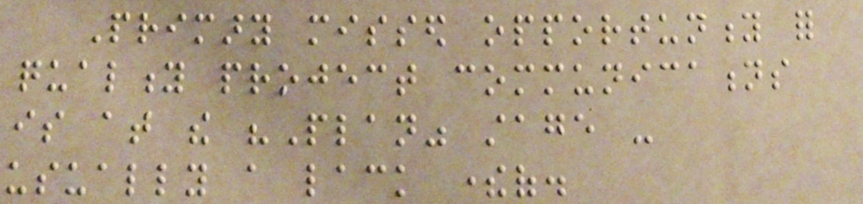Primary missed opportunity for
quality project communications
is at the "Plan" stage -
usually a lack thereof.
